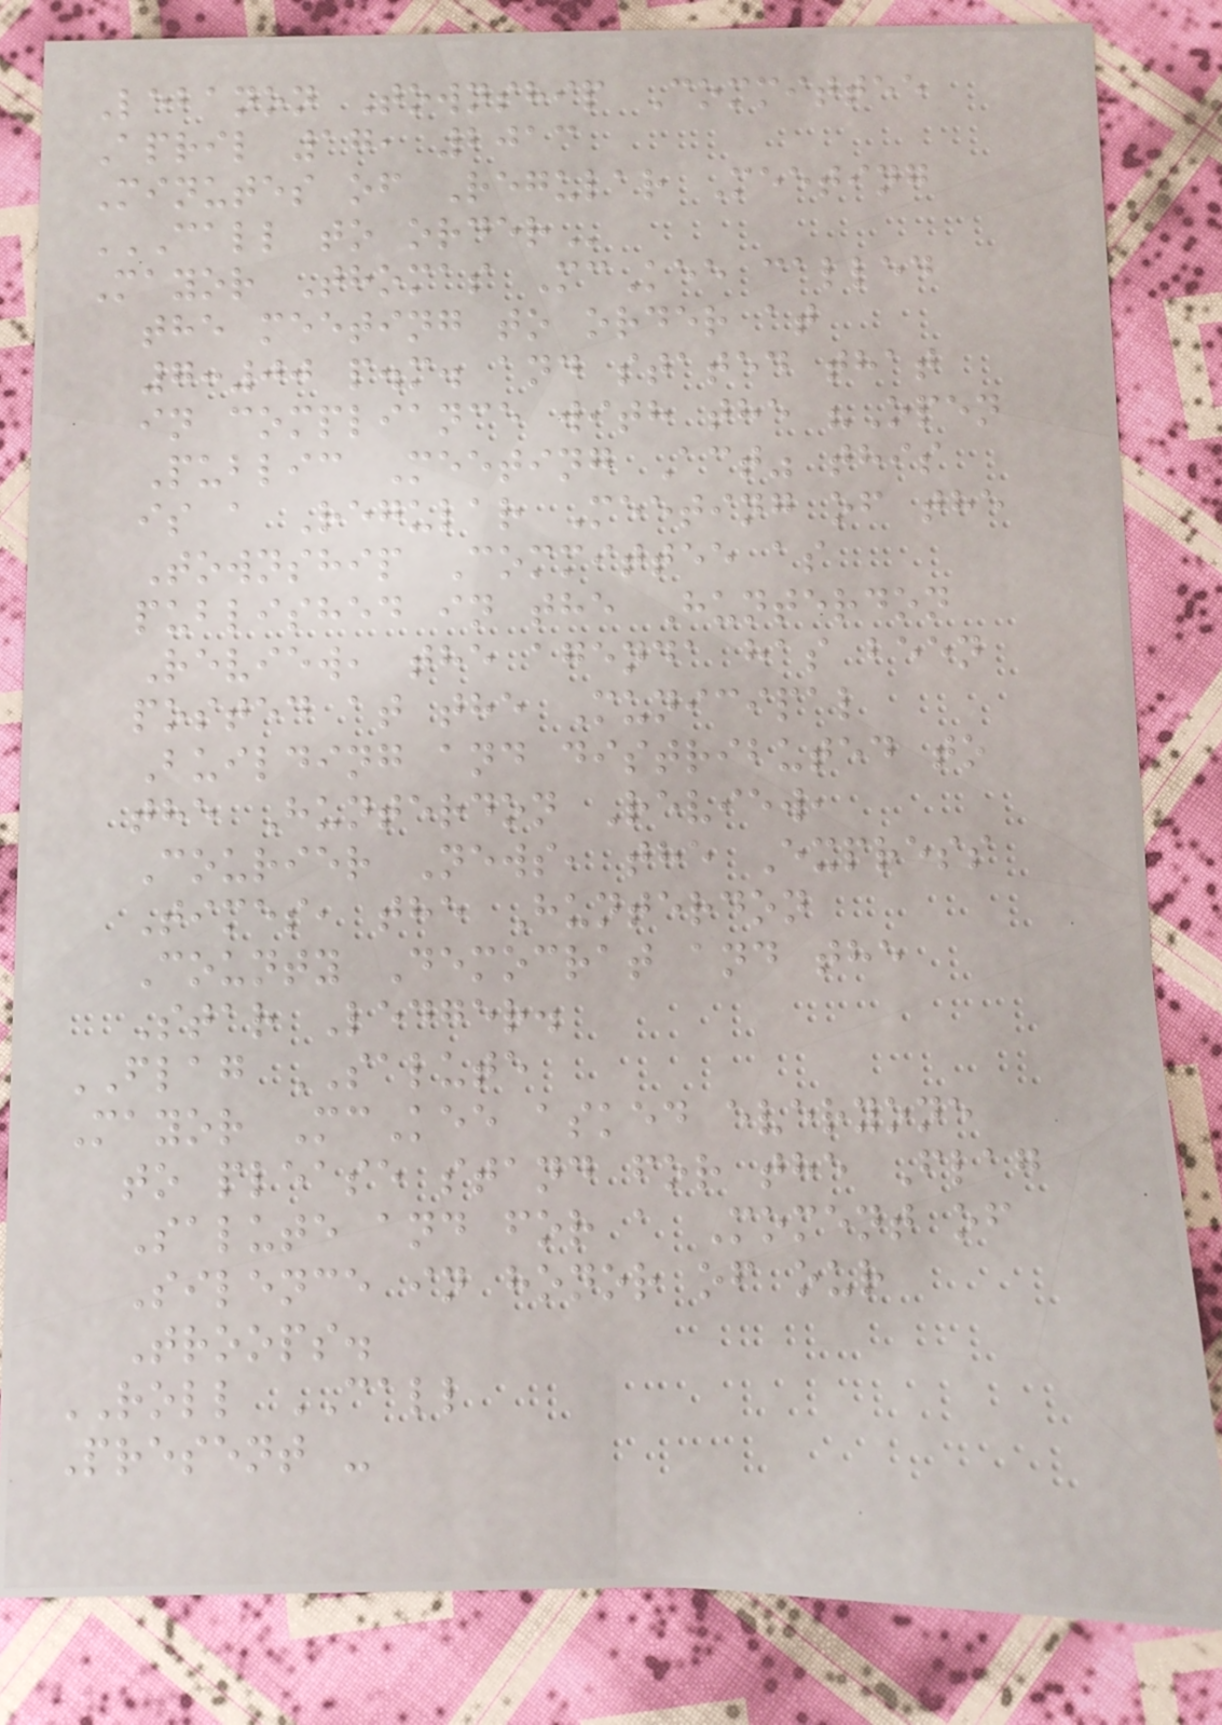Lebanon Township Committee
April 17, 2013
Minutes of Regular Meeting
CALL TO ORDER
Mayor Thomas McKee called
the meeting to order at
7:00 p.m. and stated that
in compliance with the "Open
Public Meeting Act" this
is a Regular Meeting of the
Township Committee as
published in the Hunterdon
Review, the agenda has been
posted at the Municipal
Building and distributed to
the Hunterdon Review,
Courier News, the Express
Times, the Hunterdon
County Democrat and the
Star Ledger.
FLAG SALUTE
Mayor McKee asked everyone
to please stand for the Flag
Salute and for a Moment of
Silence in honor of our
Troops.
ROLL CALL
Present -
